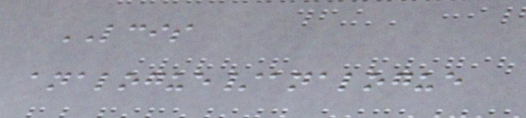LCIS
analogue/analogue
